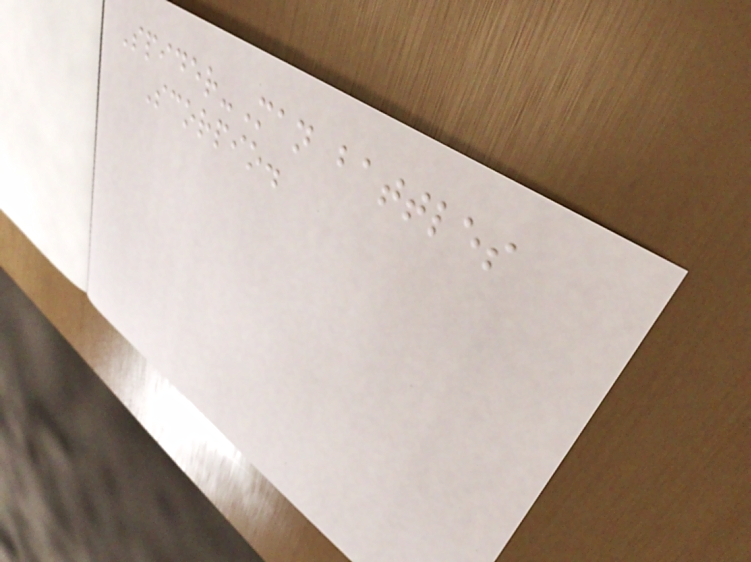Spider-Man battles
Scorpio.
